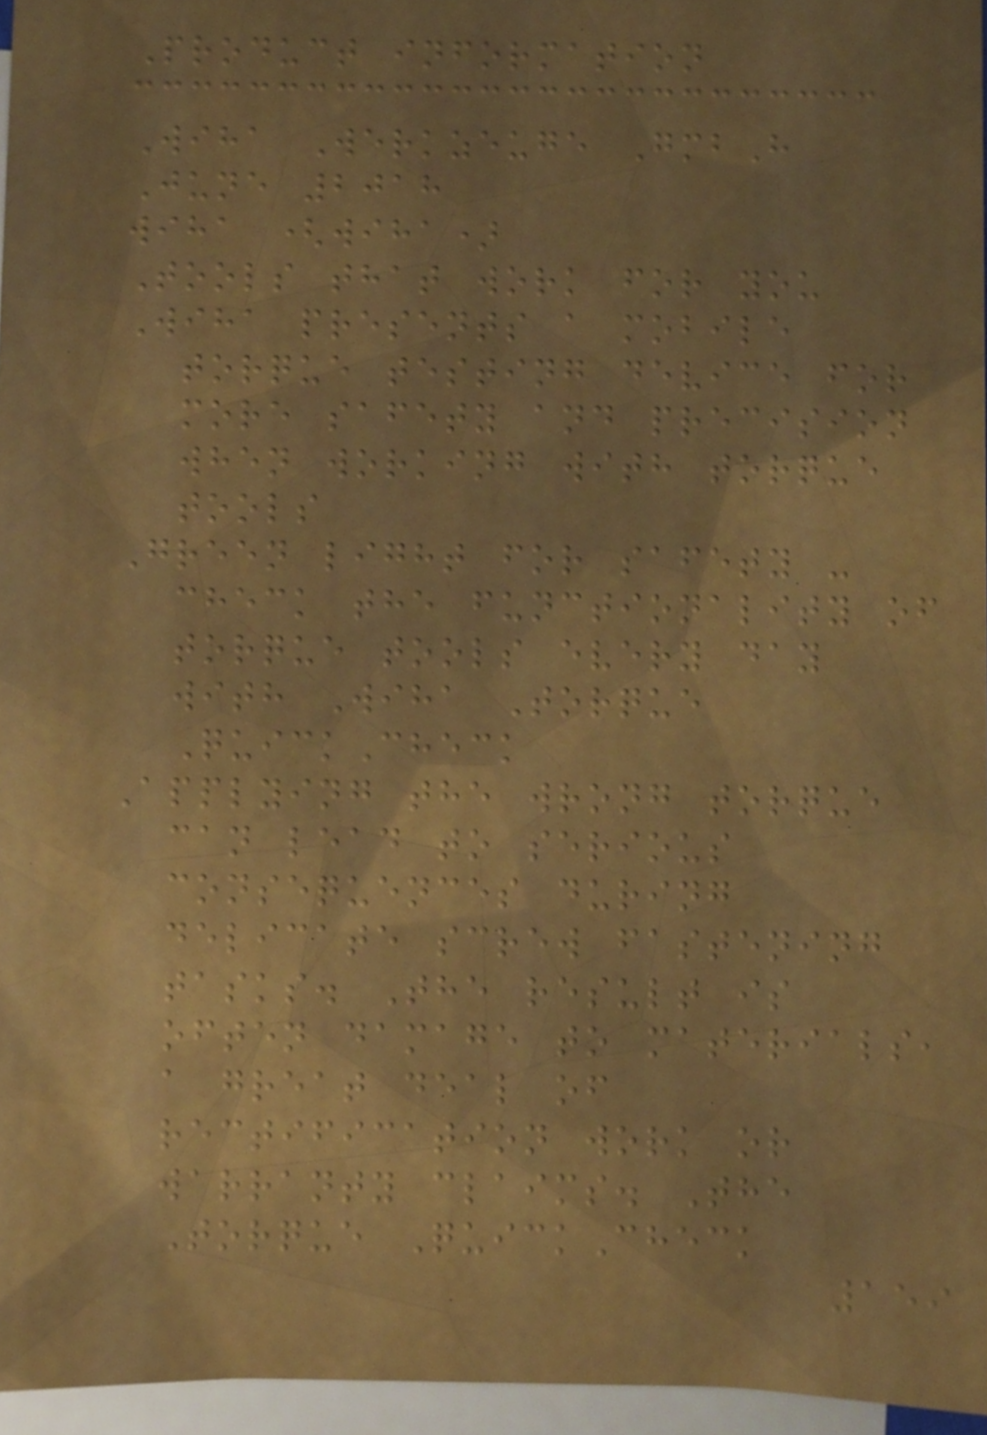Product information
Wiha Werkzeuge GmbH
June 2018
wiha (wiha)
Tools that work for you
Wiha presents a mobile
torque testing device for
more safety and precision
when working with torque
tools
Green light for safety -
check the functionality of
torque tools every day
with Wiha Torque
QuickCheck
Applying the wrong torque
can lead to serious
consequences during
delicate screw fastening
tasks. The result is
often damage to materials,
a great deal of
rectification work or
warranty claims. The
Torque QuickCheck
159
